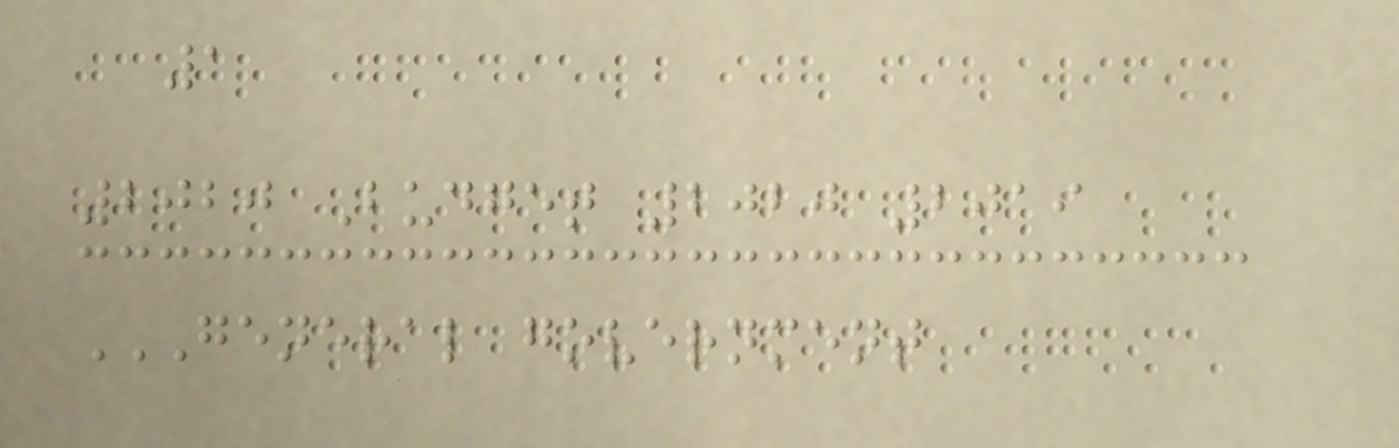1
2020 Budget 2020 2019
GENERAL GOVERNMENT
